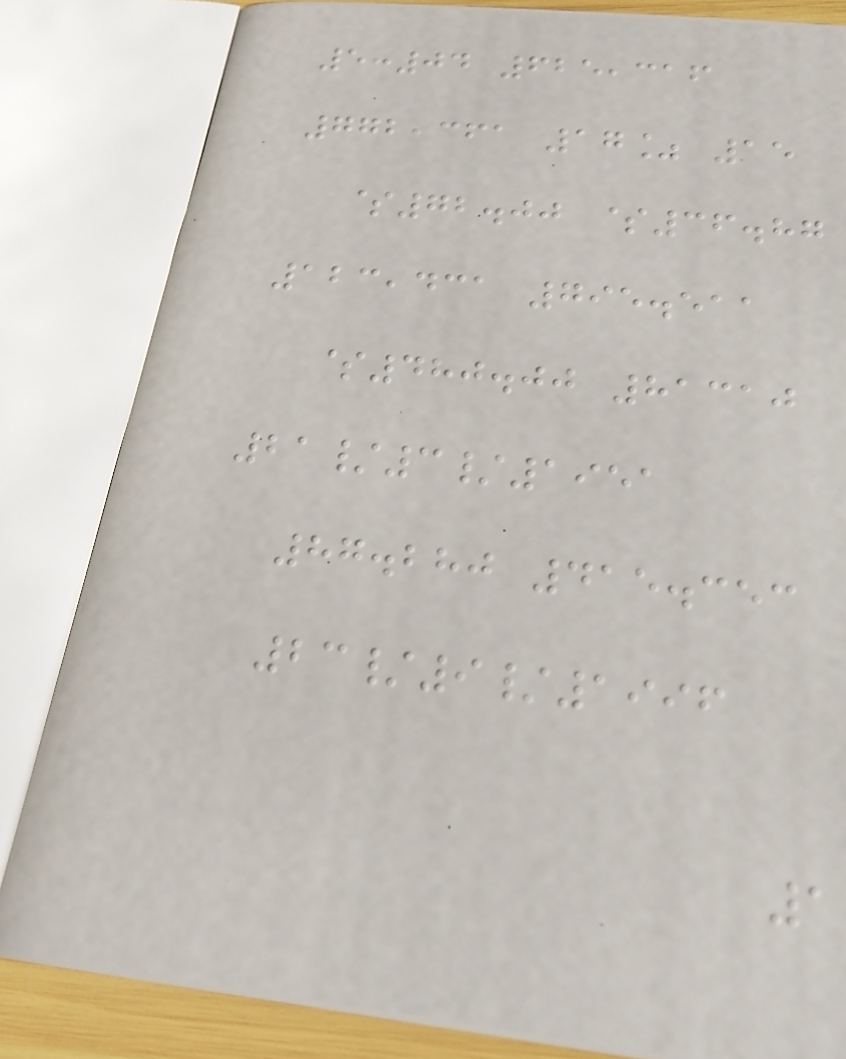5:04 625,316
772,361 17% 15
$72.00 $36.87
123,431 795.511
$480.00 81310
21/3/1951
87.280 415.353
23/9/1996
1
